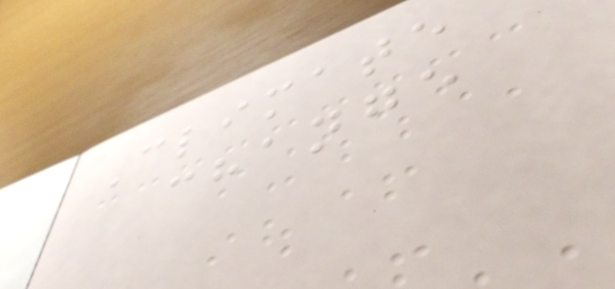Climate
change
